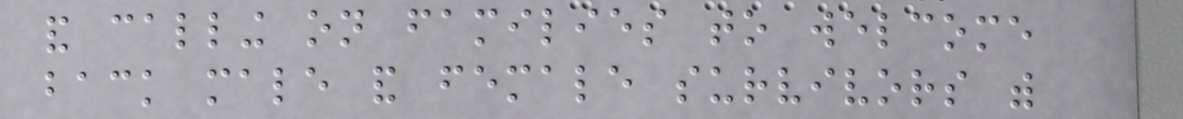and calling on families to welcome
back male and female survivors with
